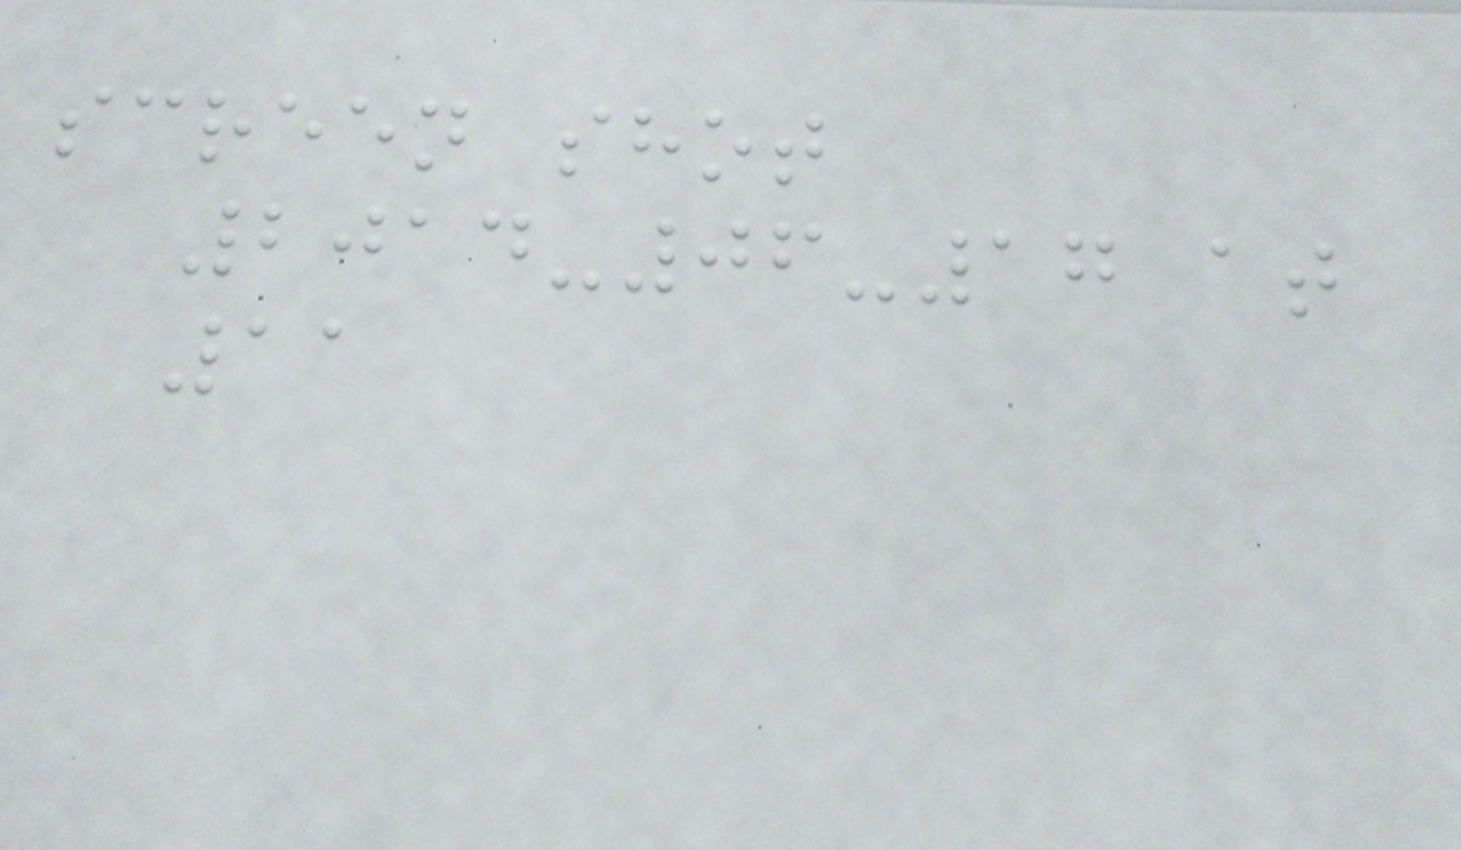screen shot
2014-06-17 at
11
